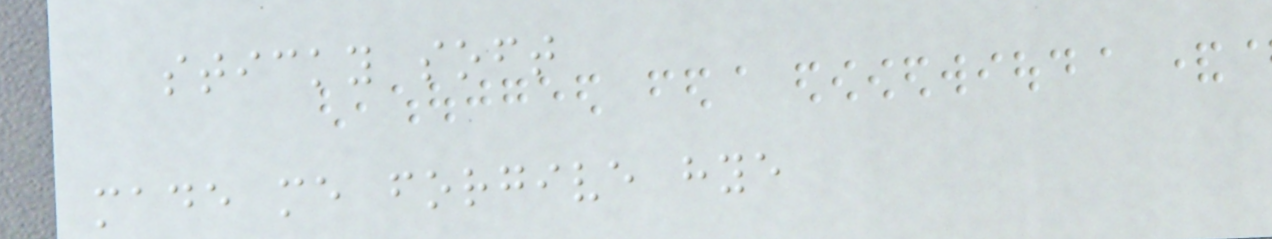sticky soft
made me forgive hye
